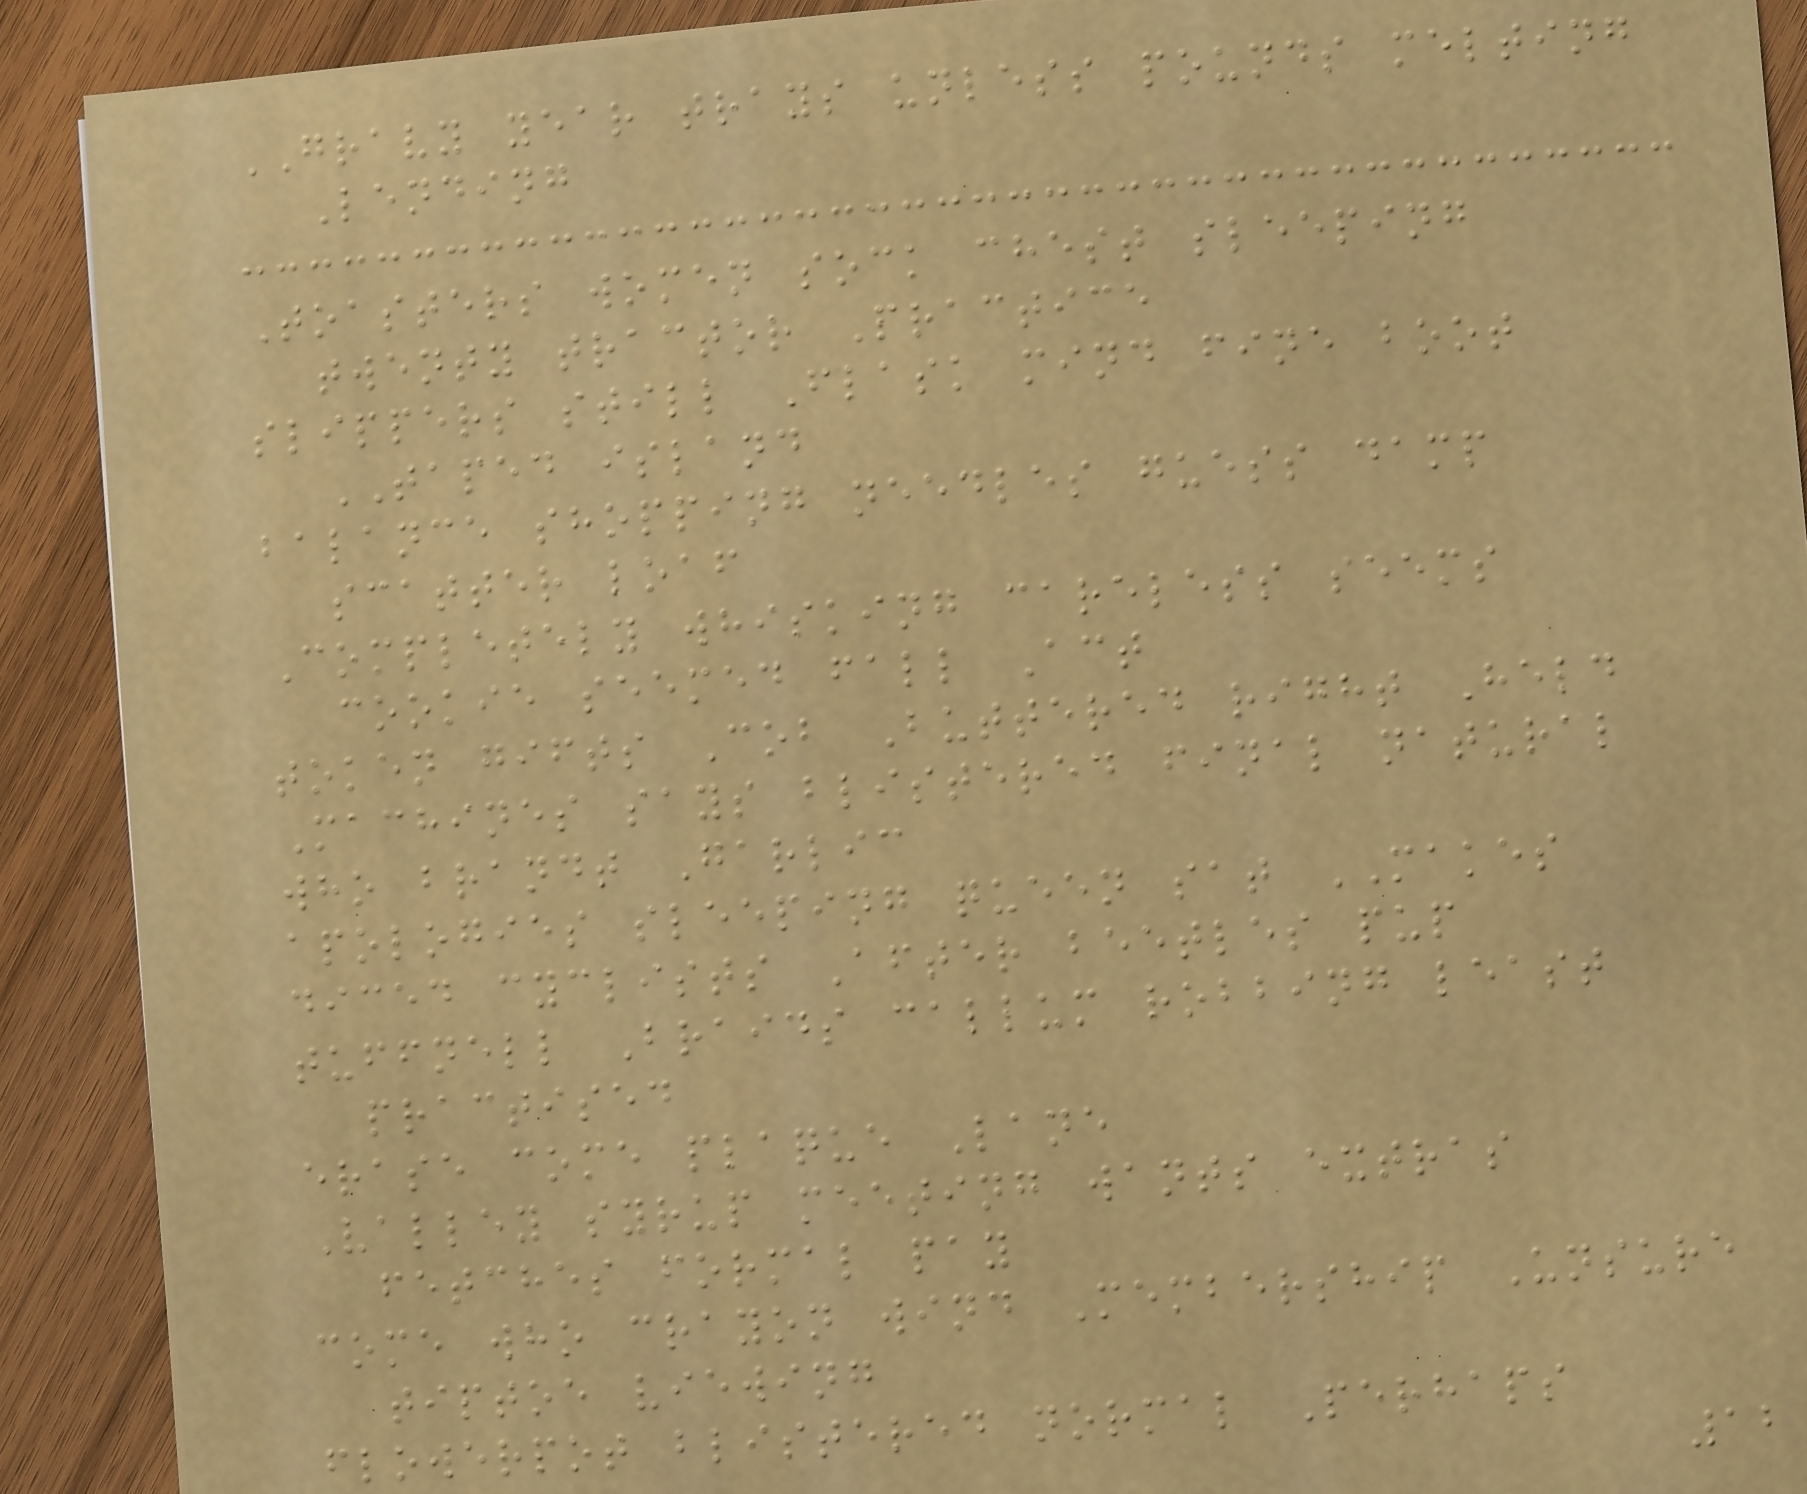GRAVY year trays unless pounds melting
Lending
Toasters women sock chest sleeping
twenty tractor Practice
slippers still Flask mind fine boot
TAPED island
balance shopping needles guess damp
scatter loaf
Completely whisking careless seems
cookie seemed fall Act
token gifts Cob Buttered right Held
Machines says blistered final natural
who brandt Garlic
apologies sleeping queen sat MAKES
diced cyclists After beetles pup
tuffnell Braids callum robbing least
practised
erase come plaque Lane
Valley syrup meeting wants extras
fetches formal pay
come who crayon wind Membership Unsure
tiptoe viewing
flowerpot blistered normal Perhaps
12
